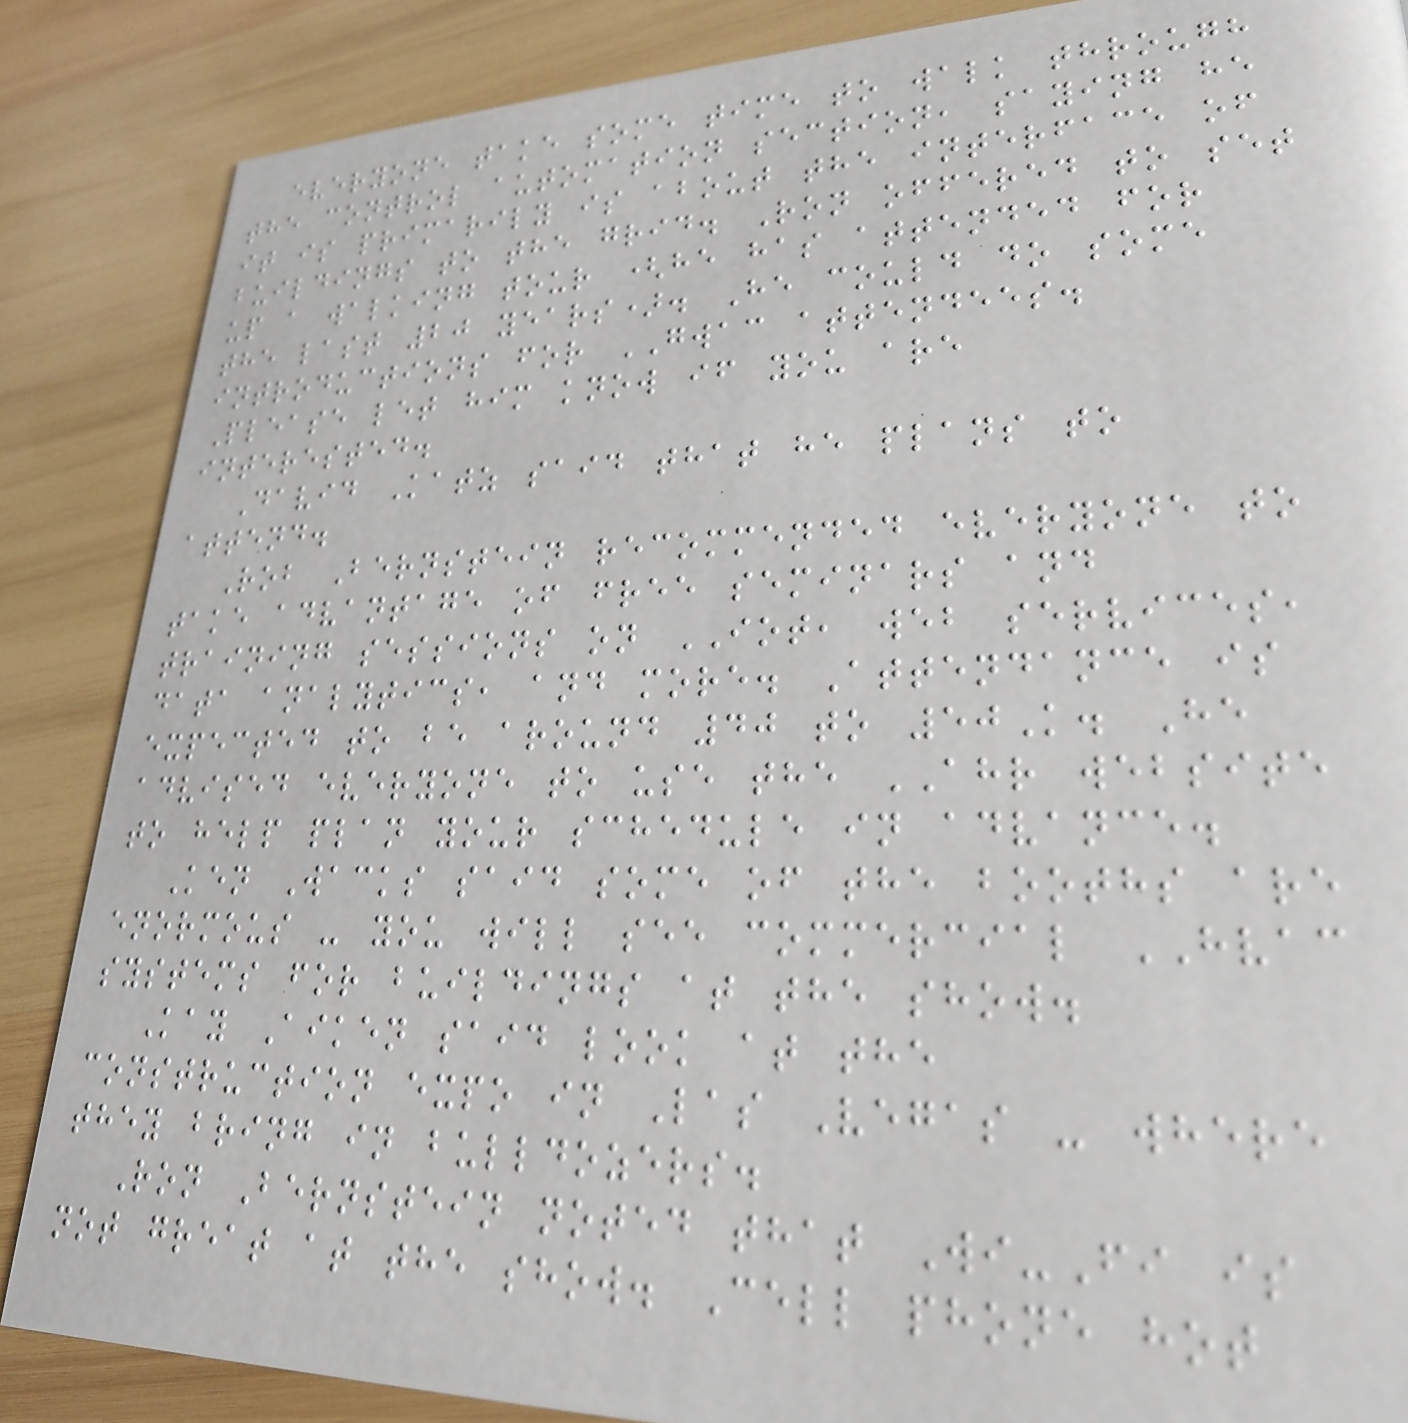everyone take some time to walk through
the control automation section, saying he
it is primarily is about the interface of
buildings to the grid. Ron offered to set
up a walking tour (he has attended for
the last 20 years). He could do some
introductions for GWAC attendees.
Please let him know if you are
interested.
David Katz said that he plans to
attend.
Rob Bernstein recommended everyone to
take advantage of free seminars and
training sessions on IOT, web services,
data analytics, and more. Attendance is
expected to be around 40 to 50K. He
advised everyone to use the AHR website
to help plan your schedule in advance.
Ken Wacks said some of the booths are
enormous - you will see commercial HVAC
systems for buildings at the show.
Kay Aiken said look at the
construction expo in Las Vegas - where
they bring in bulldozers.
Ron Bernstein noted that Wi-Fi is
not great at the show. Cell phone hot
